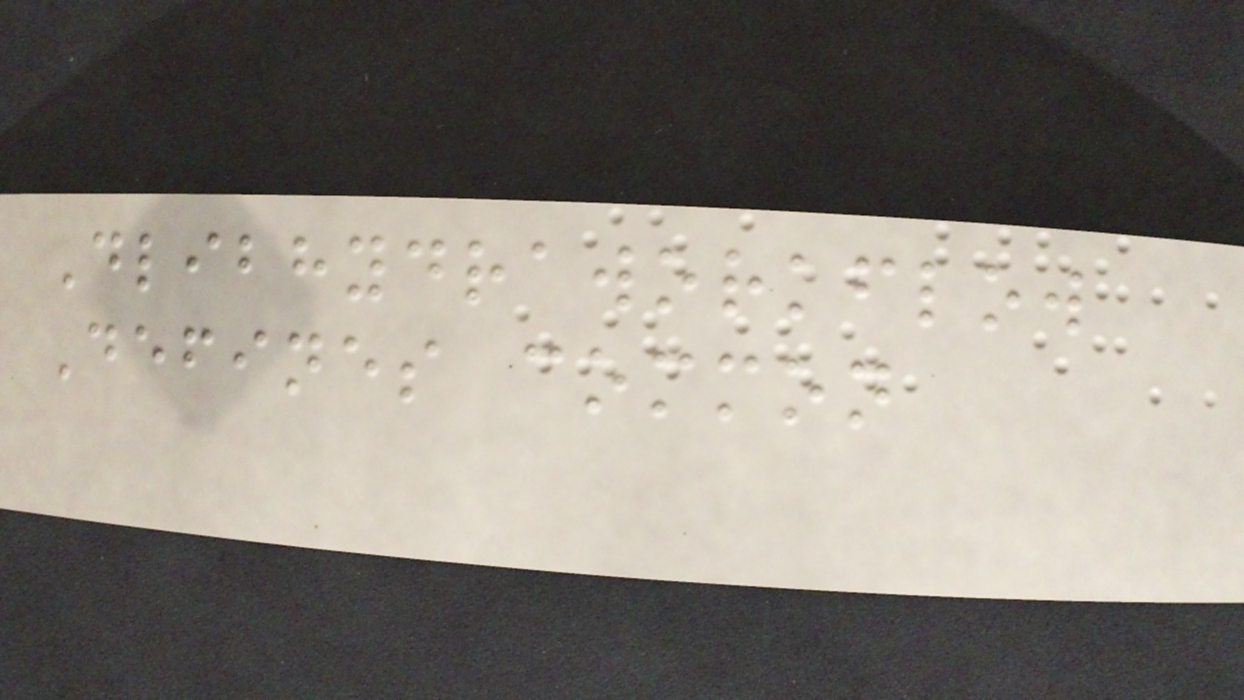Dlibhydraworkflow
Defines common
